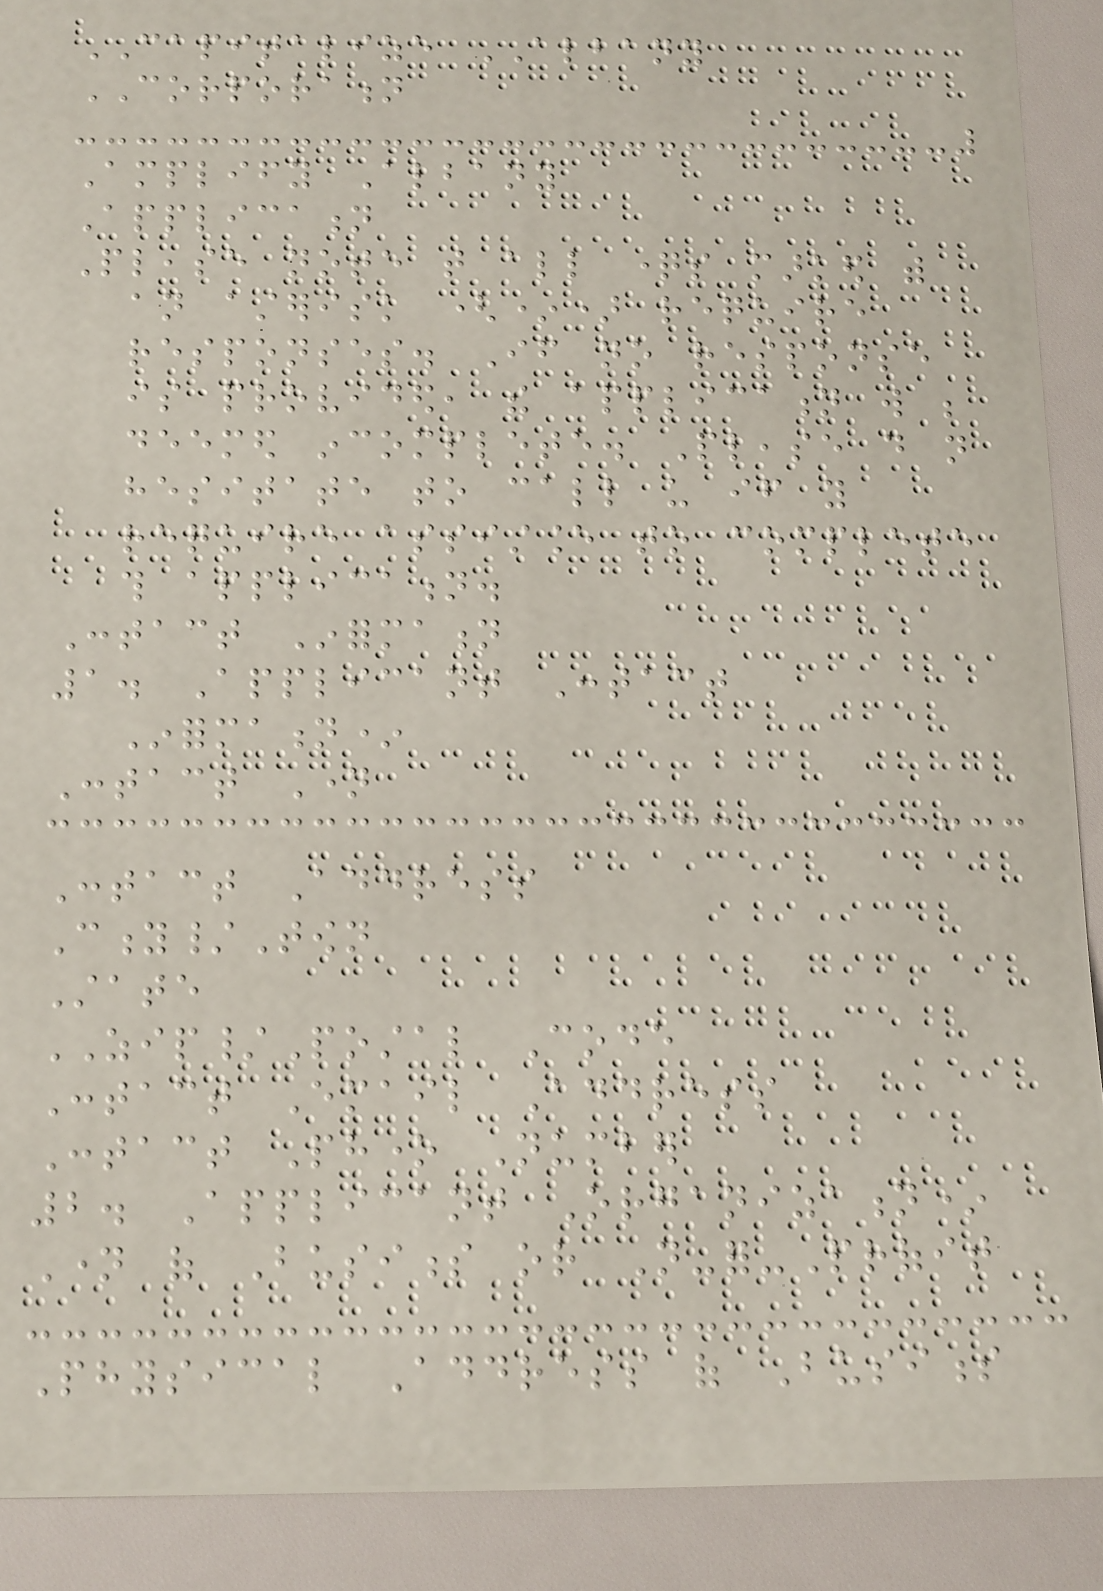CAPITALIZE ALBANY
CORPORATION
Amplify Albany
Application
Please note that all questions marked with
an asterisk (*) require
responses. If no response
is provided, the application will be
deemed incomplete. Please do not
hesitate to call us if you
require assistance to complete
this application.
Contact Information
1. Applicant Contact
Information*
Contact Name
Contact Address
City/Town
State
ZIP/Postal Code
Contact Email Address
Contact Phone Number
2. Applicant Organization*
Name of Business or Not-for-Profit
Physical Address of Business
